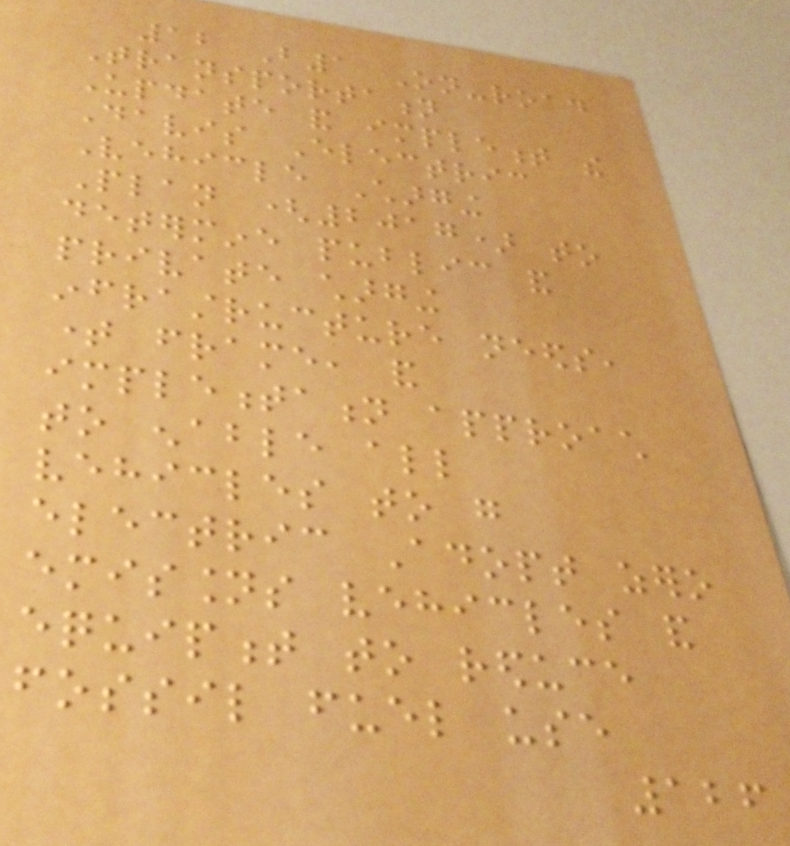12 B1 On-road
Transportation
Update and implement the
Davis Electric
Vehicle Charging
Plan (2017) to
determine public and
private charging
infrastructure needs,
time frame, and
implementation approach
to enable all
vehicles to go
electric Adopt zero
emissions vehicles and
equipment to reduce
fossil fuel use
126
